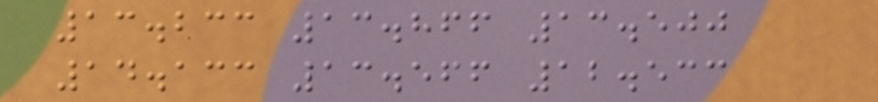13.233 13.866 13.500
14.133 13.566 12.533
